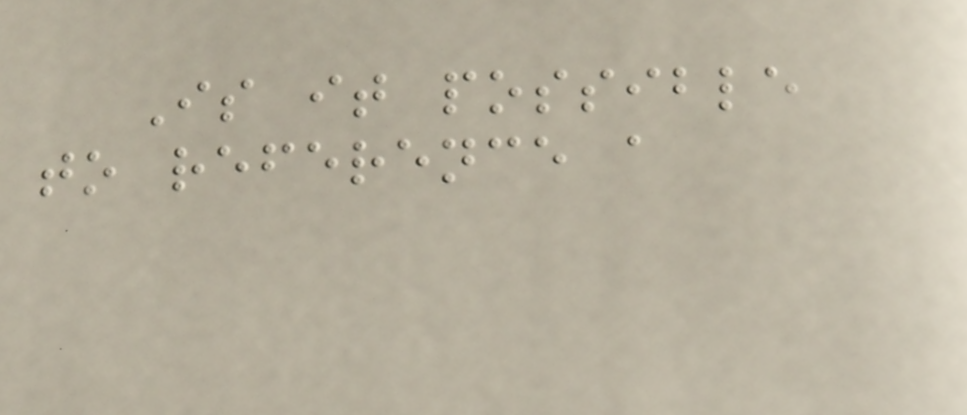Is it possible
to reference a
